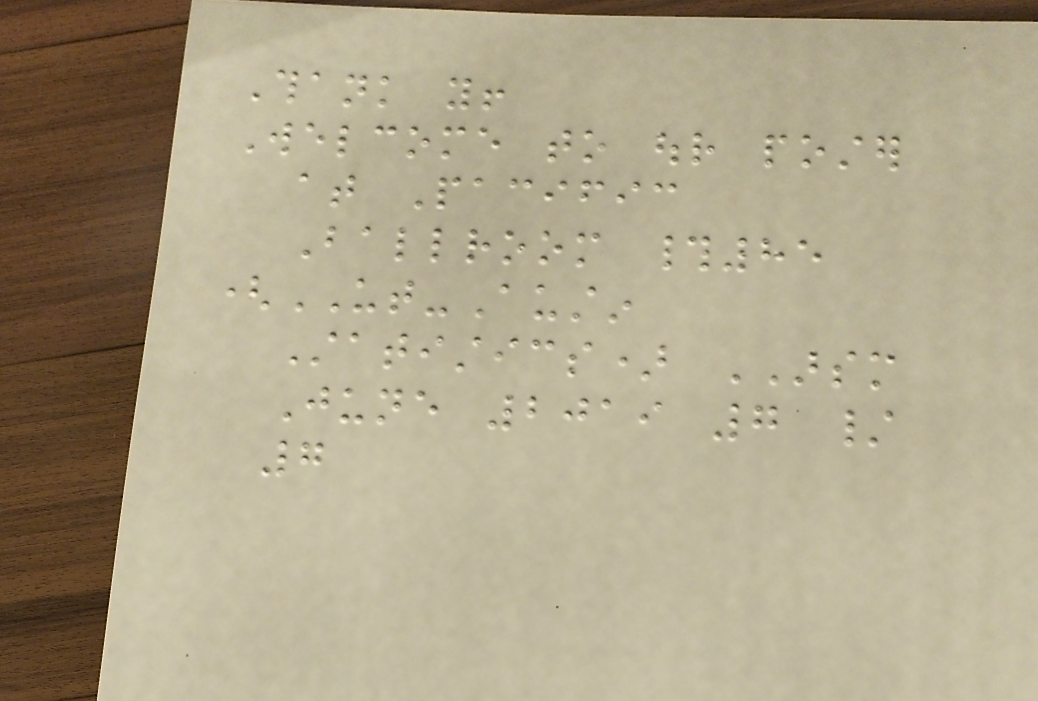Thank you!
Welcome to our poster
at Pacific
Ballroom #85
(UT-Austin
Statistics) ARSM
June 2019 7 /
7
